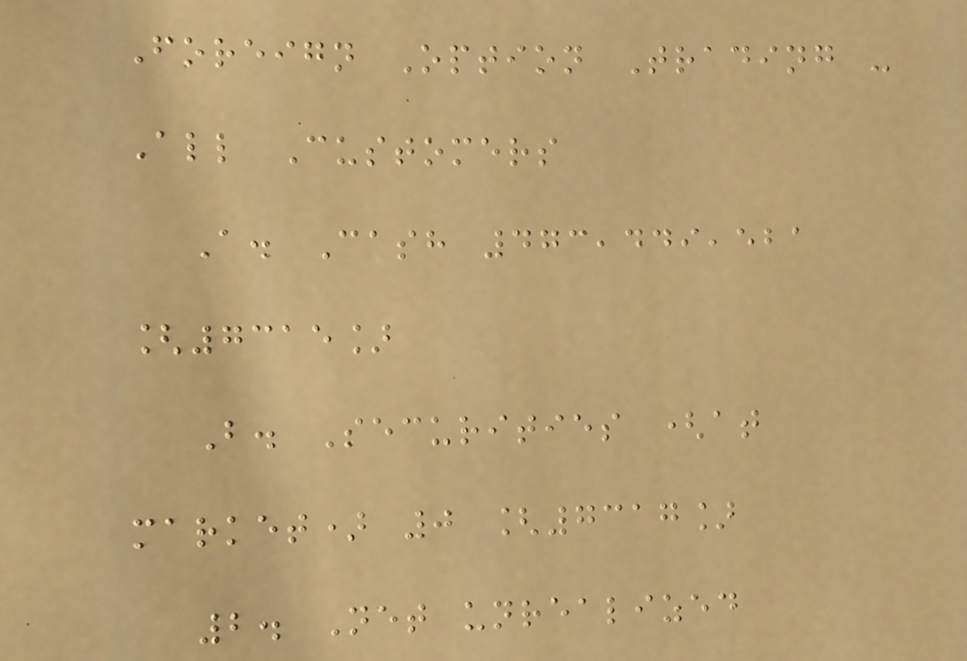Foreign Option Trading -
All Customers
A. Cash 473,449,521
[7315]
B. Securities (at
market) 0 [7317]
2. Net unrealized
